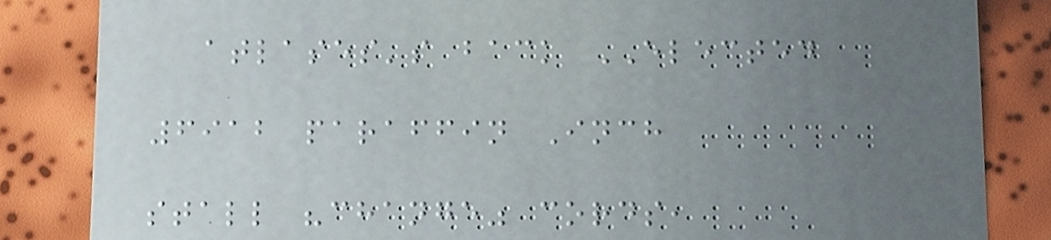atlases's back ELECTED
6912 paraffin Inch
stall "change" cords,
